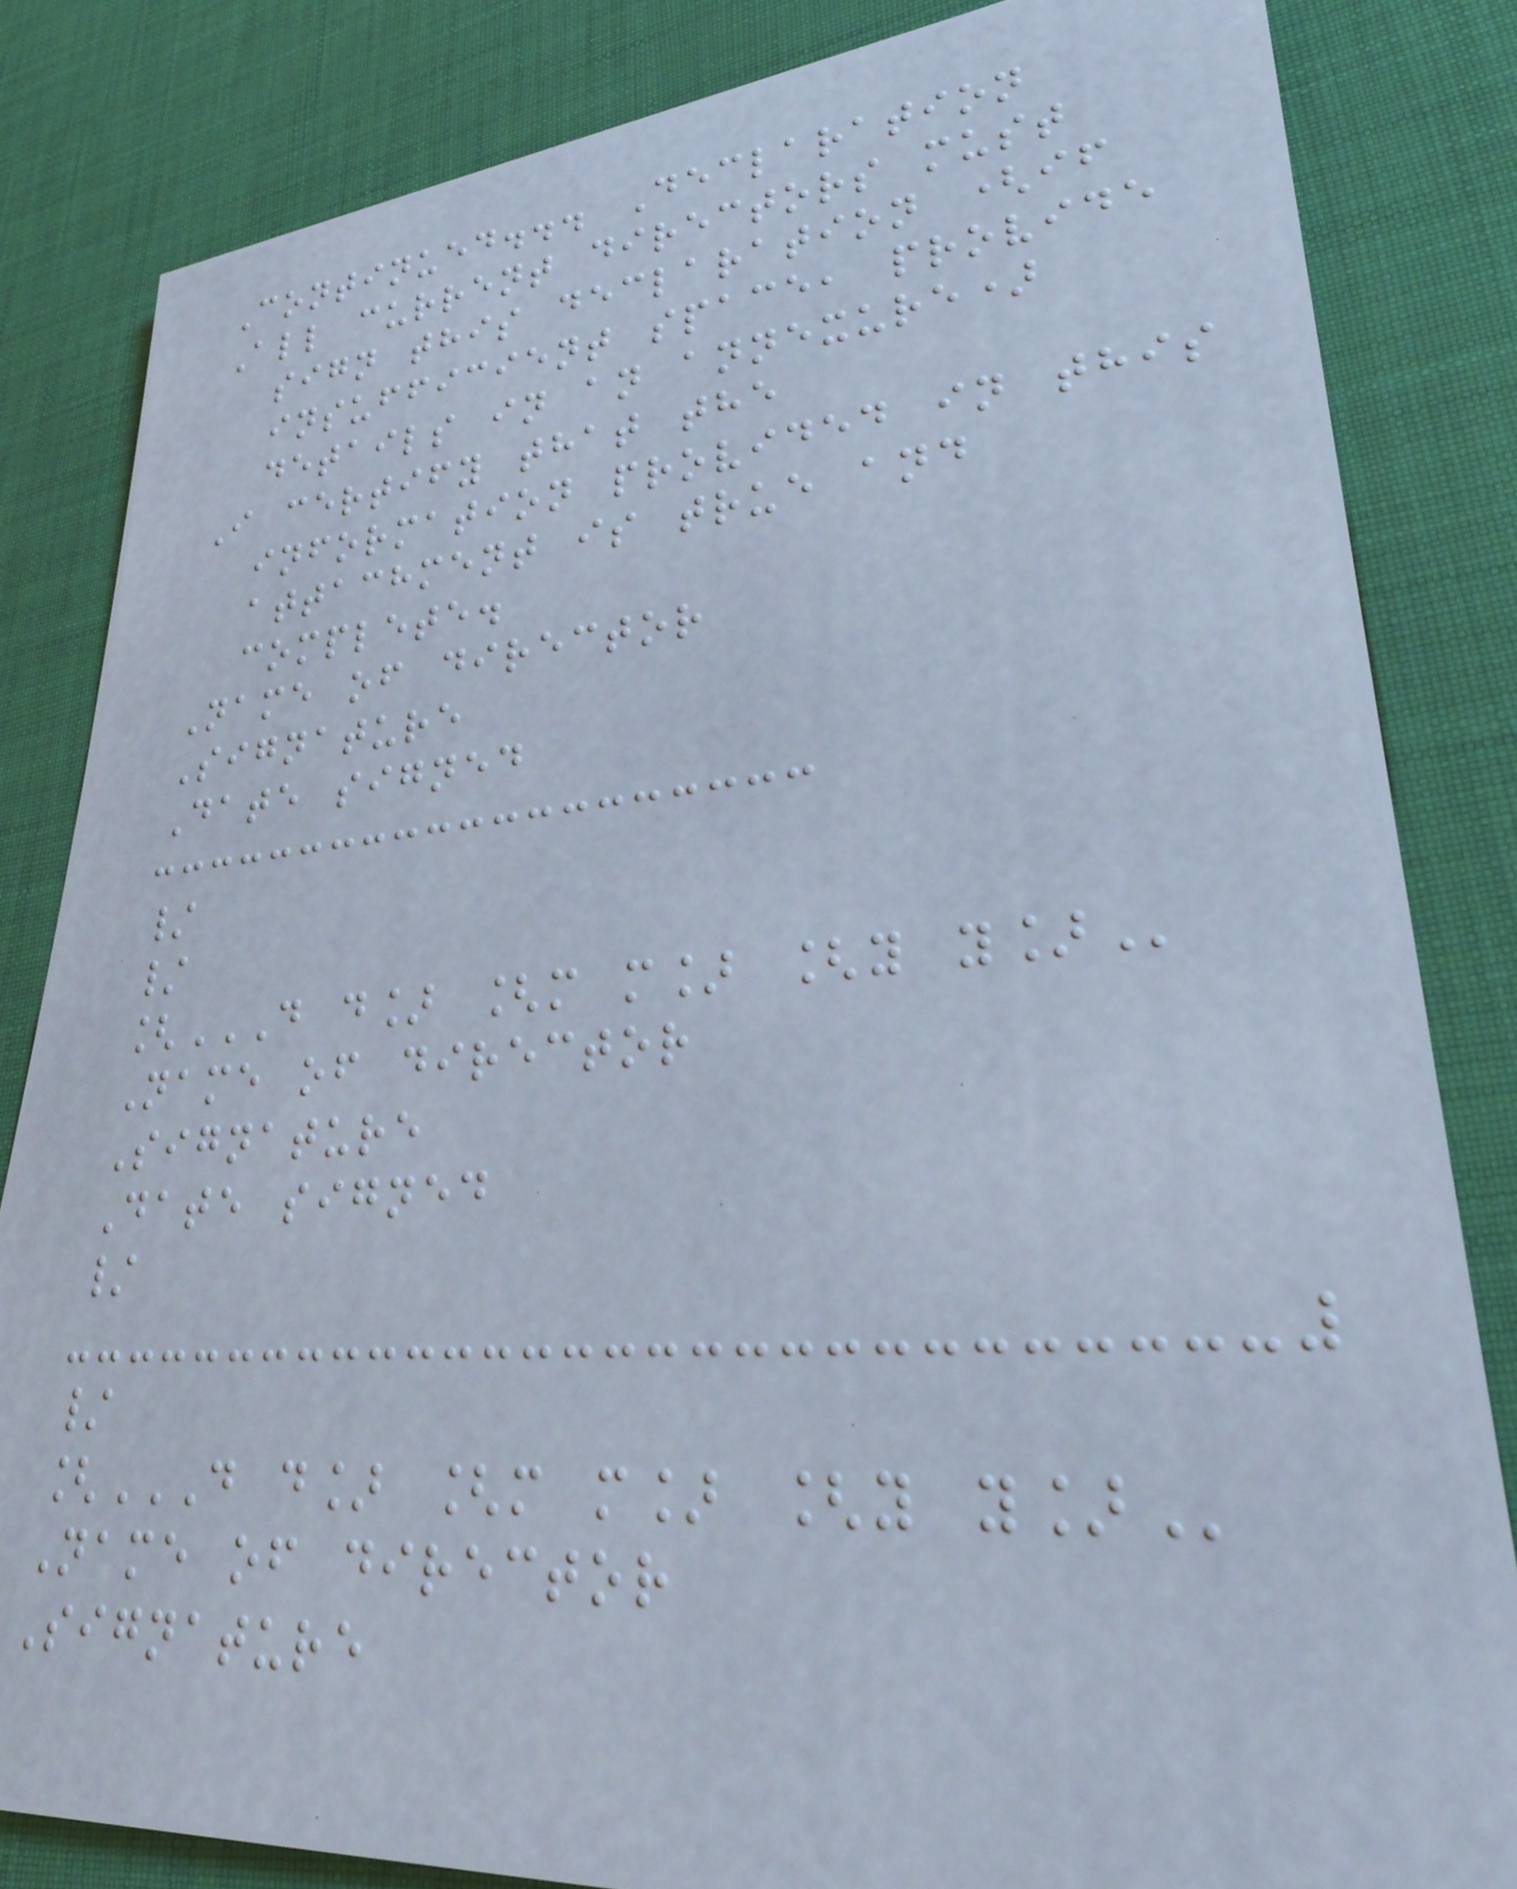Continued... Declaration
All current directors must
sign this declaration (if
insufficient space, provide
details in an annexure)
I certify that the
information provided in this
attachment is true and
complete.
Name of director
Signature
Date signed
/
/
[D D] [M M] [Y Y]
Name of director
Signature
Date signed
/
/
[D D] [M M] [Y Y]
Name of director
Signature
